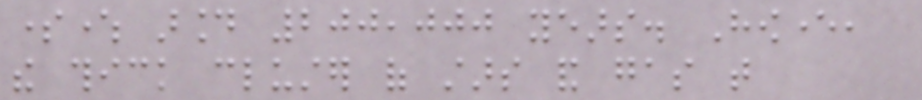somewhere around 200,000 years. However,
the thick cluster of stars and gas that
